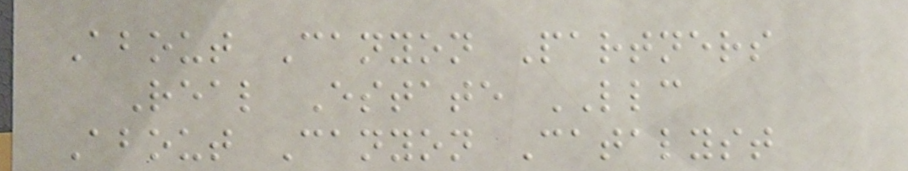About Canyon Partners
Real Estate LLC
About Canyon Catalyst
